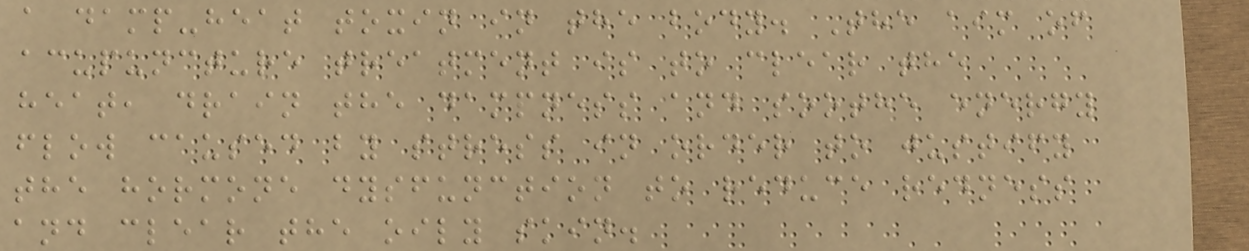a damp-heat toxin in the body. The aim of
acupuncture treatment is to clear the
heat, drain the dampness and soothe energy
flow caused by stress in order to justify
the hormone dysfunction to reduce redness
and clear the oily skin.
